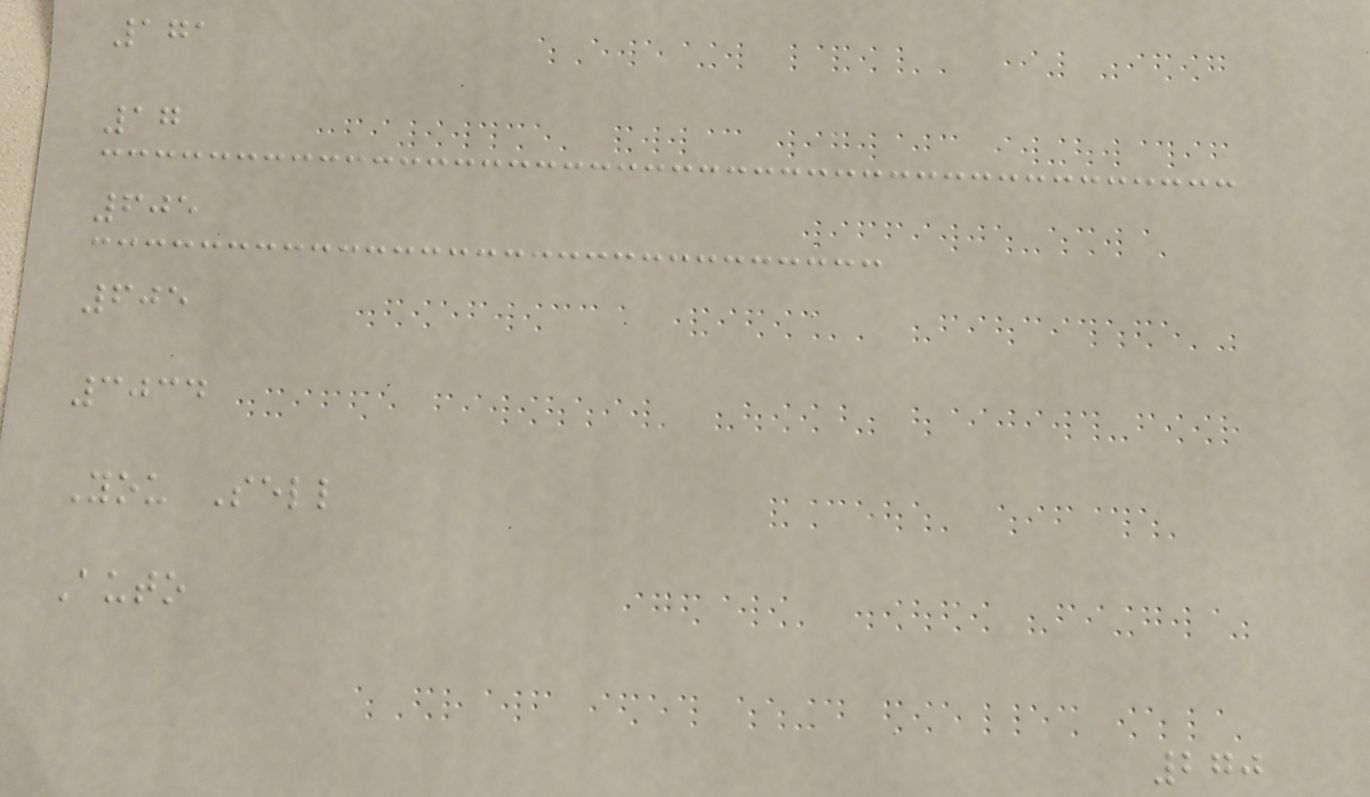171
17
605
605
3034
You Sell
Auto
270
